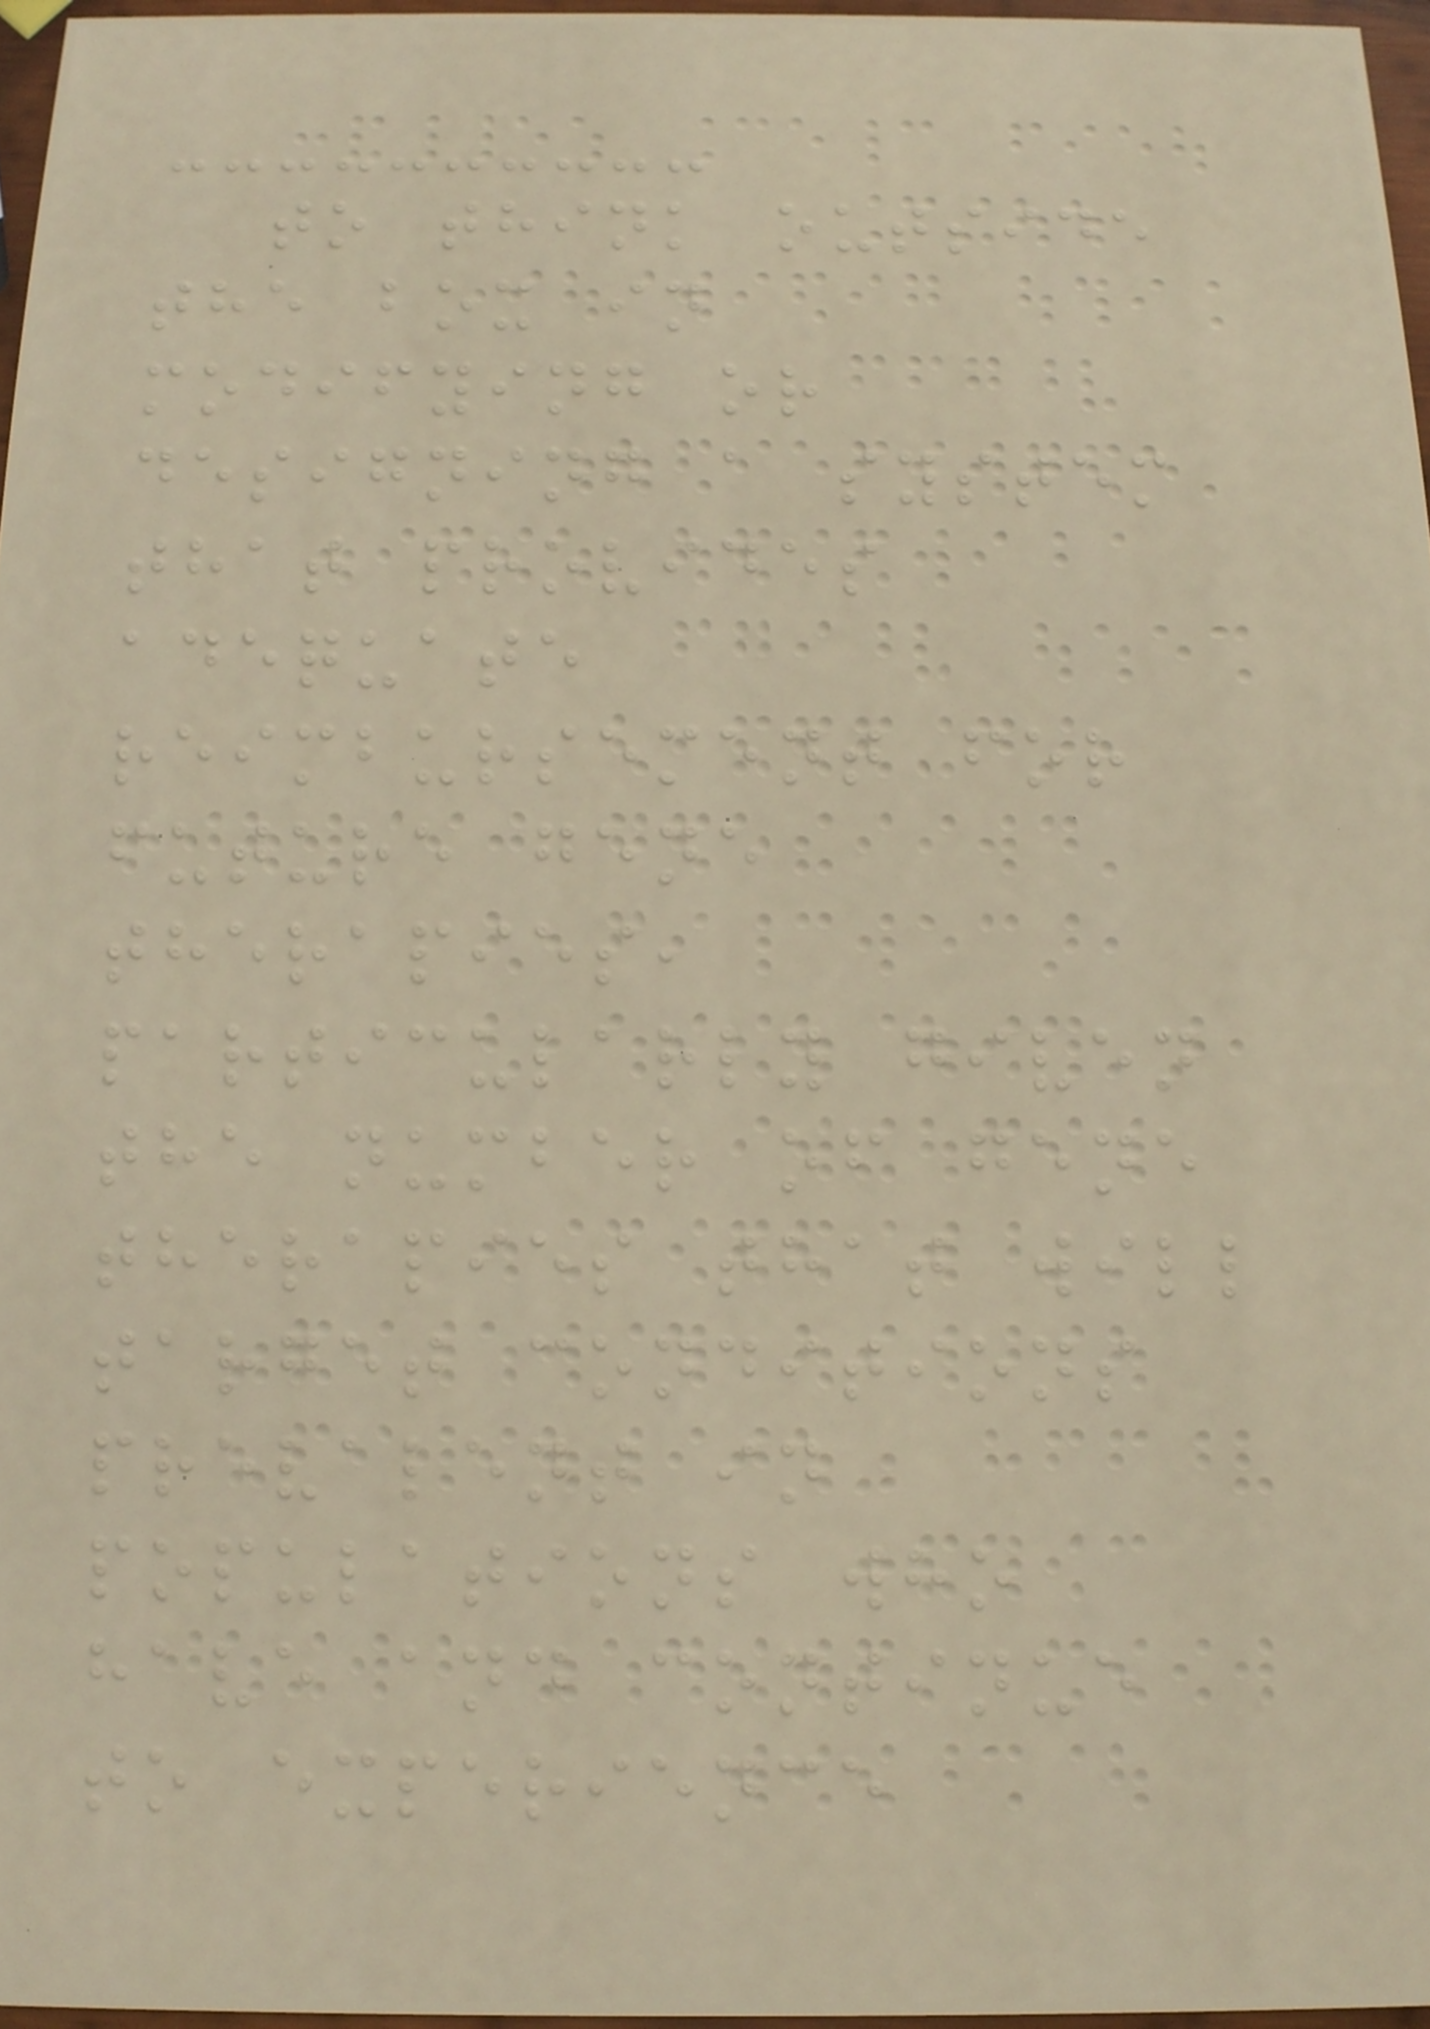to think outside
the box in
modifying or
designing a system
that provides
adequate
reimbursement for
future gene
therapies,
particularly given
the number of gene
therapies that will
target conditions
prevalent in
populations who
have and continue
to experience
